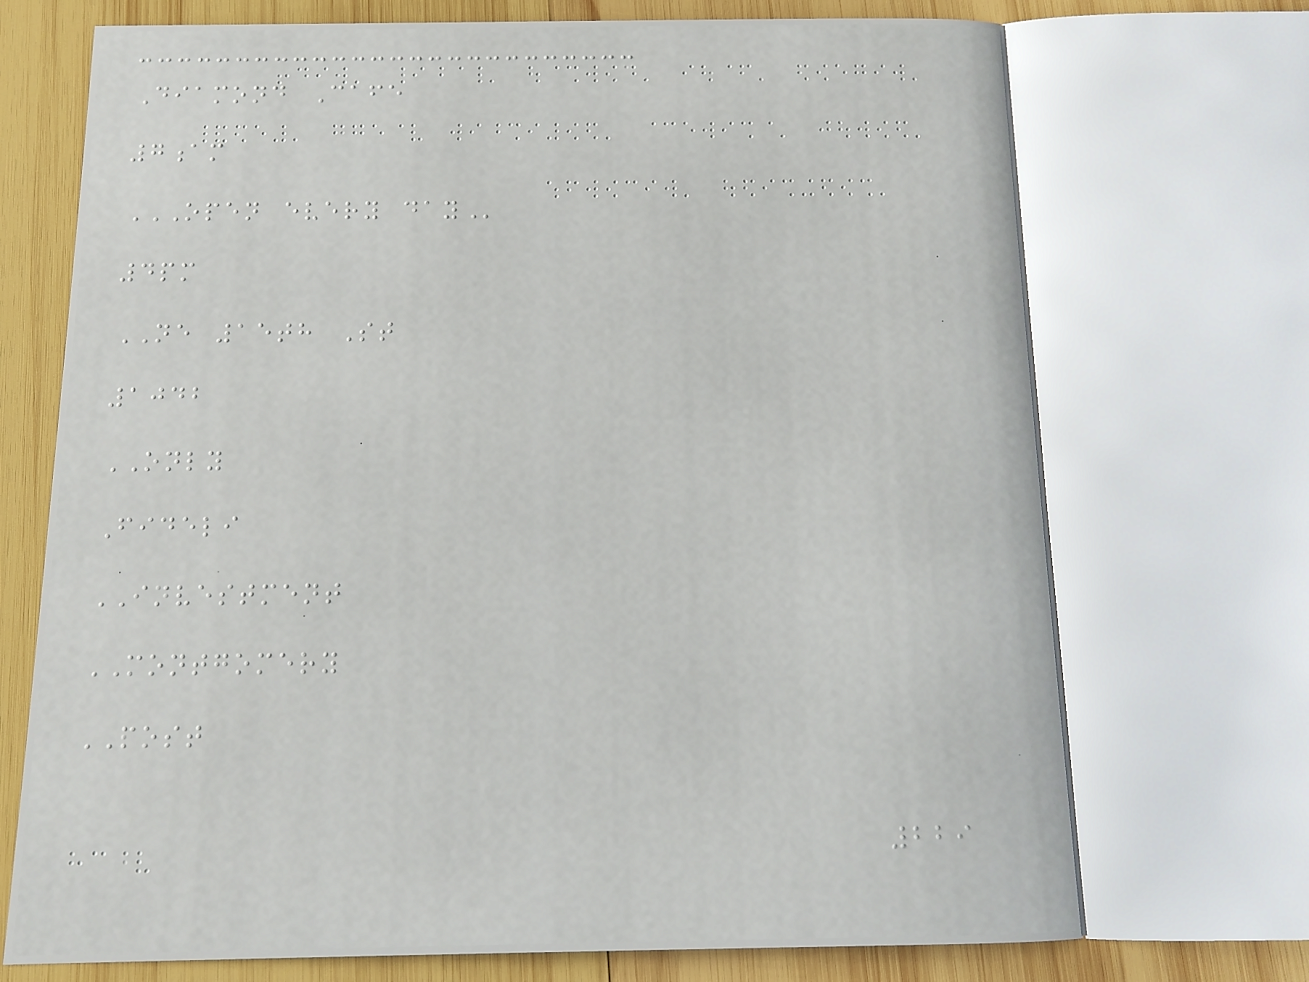Diamond Cafe
7am
OPEN EVERY DAY
4pm
NE 15th St
1042
ONLY
Fideli
INVESTMENT
MONTGOMERY
POST
229
